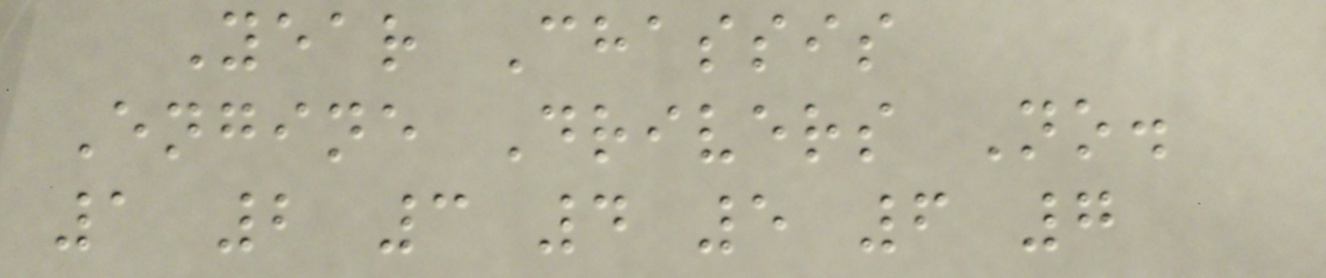Year Chassis
Engine Drivers No.
1 2 3 4 5 6 7
